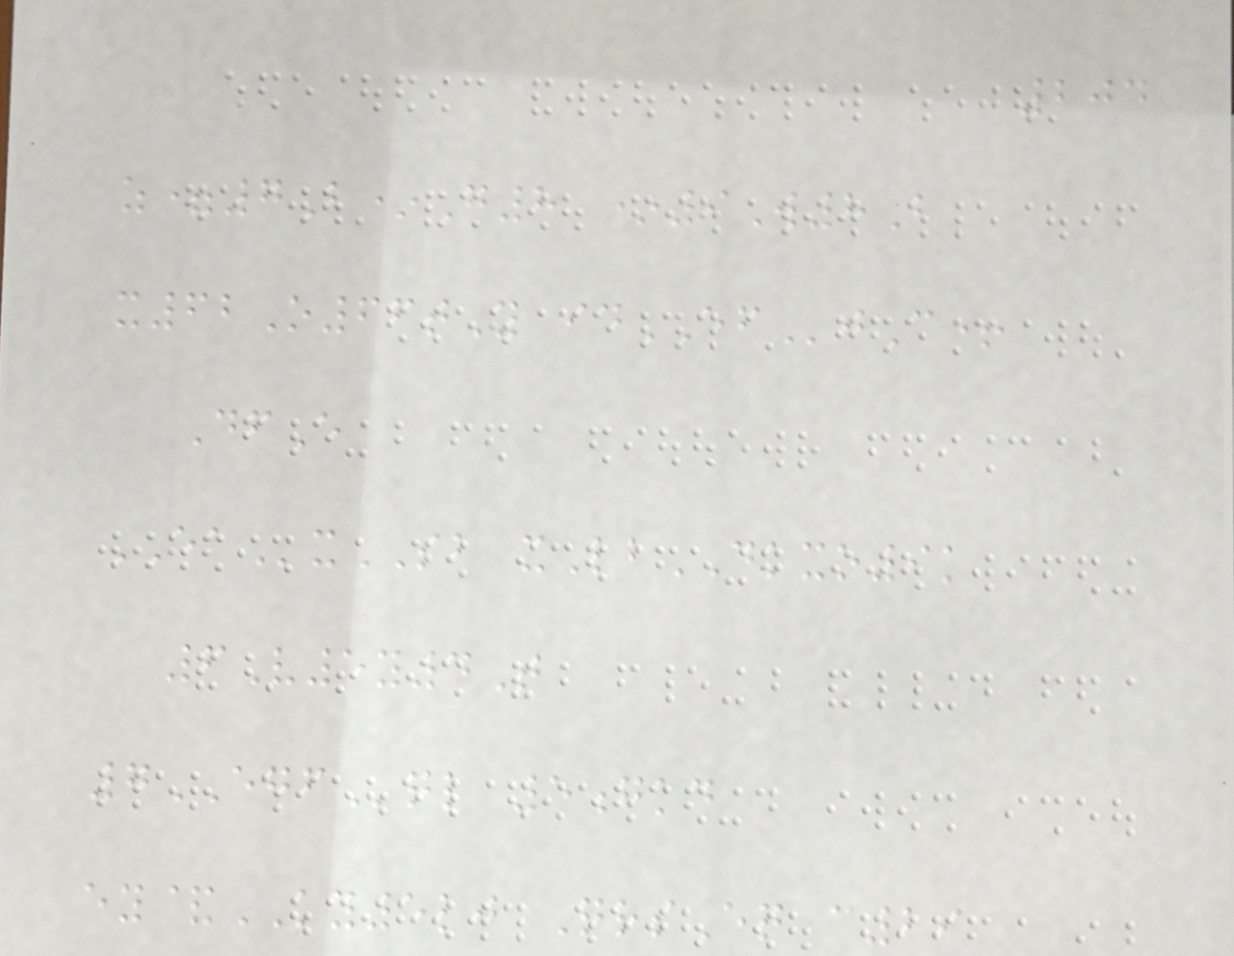204
z=7B*G8 *9W8B
x62O66tY idEFjC+
DfE
EAxSB xLbDKXO9k
6V5y4T
7EGFql 5gkd
ey&KY5lj QrsEq c29
